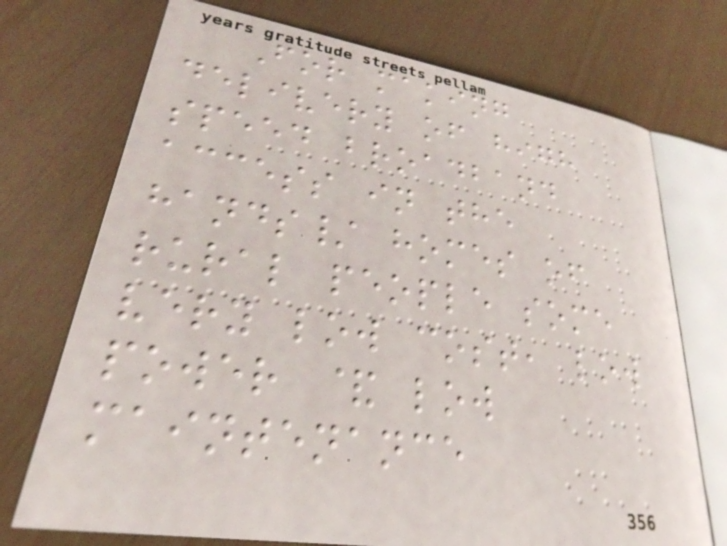For making
delivery of high
speed broadband
access in the
hands/ homes of
rural people some
very low cost, low
power & low
maintenance
